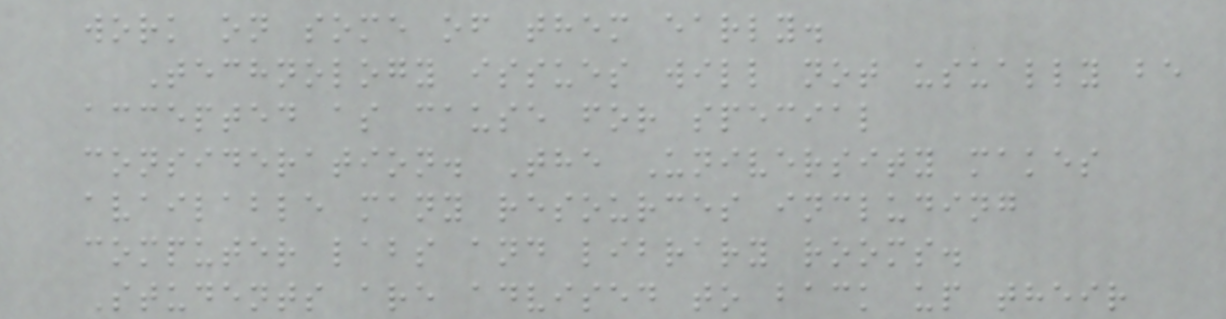work on some of them early.
Technology issues will not usually be
accepted as cause for special
consideration. The University makes
available many resources including
computer labs and library rooms.
Students are advised to back up their
